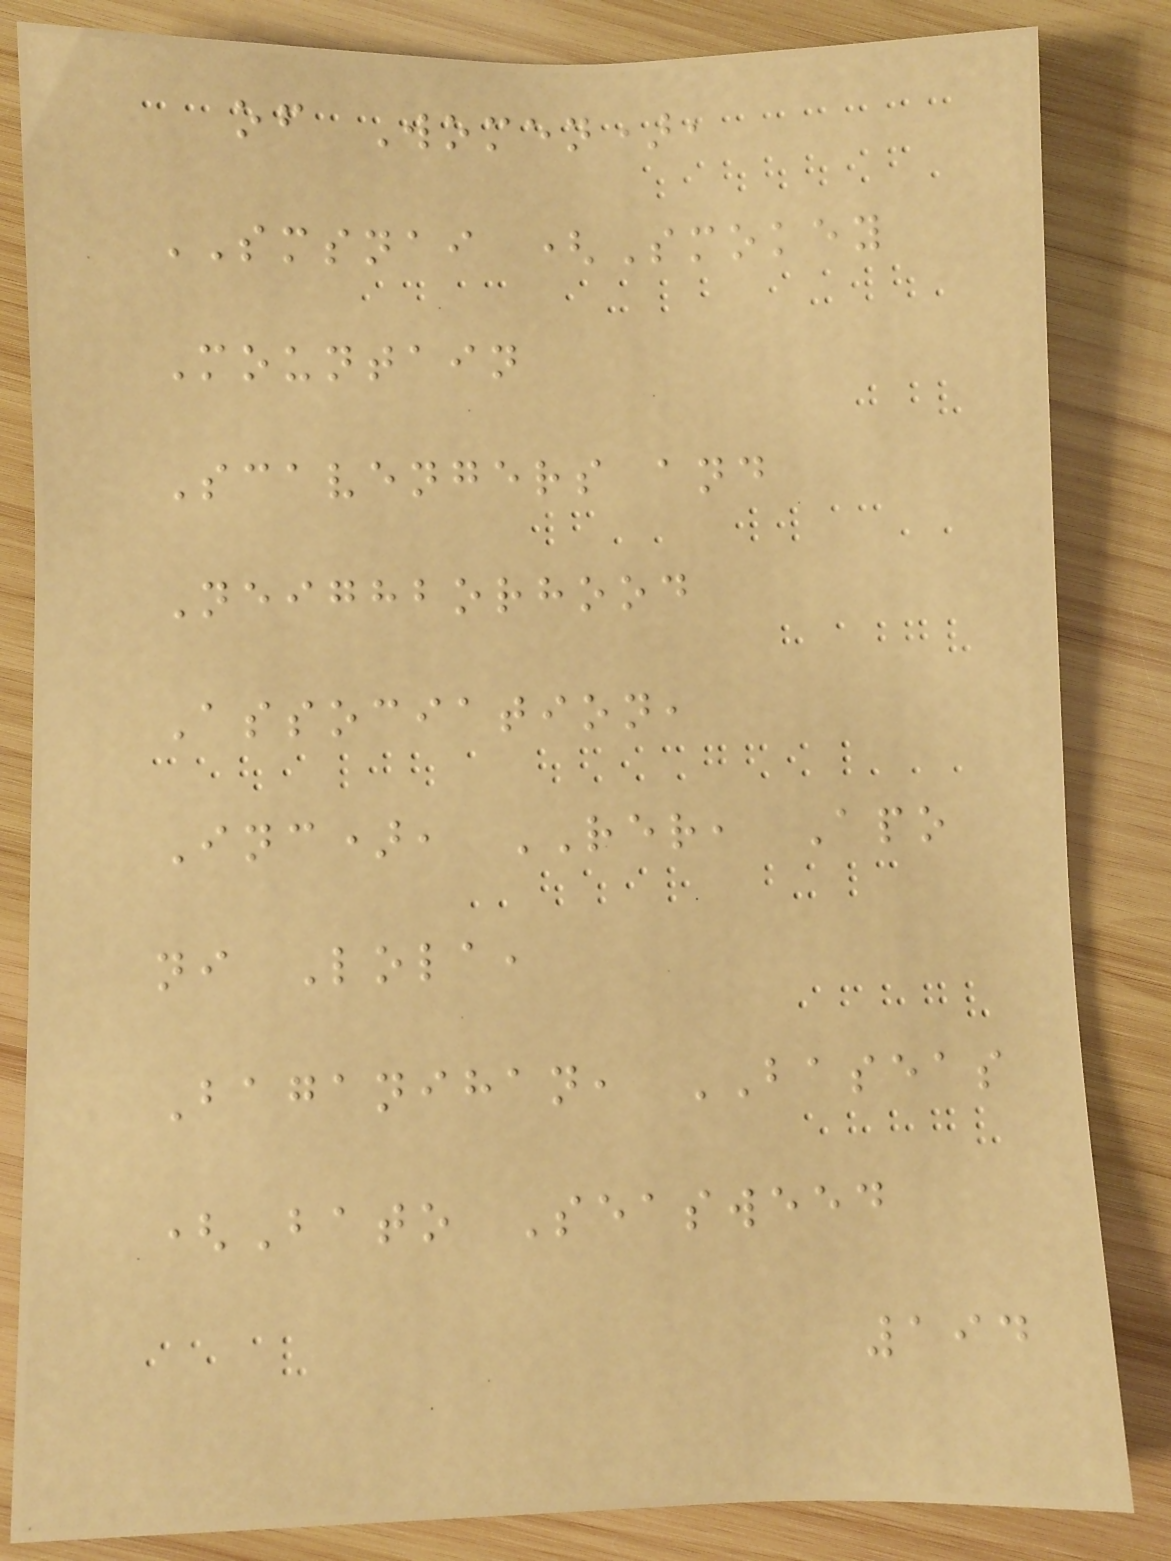of Women),
SMSNAI (Smokey
Mountain
Scavengers and
Neighborhood
Association,
Inc), RER, Apo
ni Lola,
Baganihan, BASEAS
(Bato Seasweed
194
